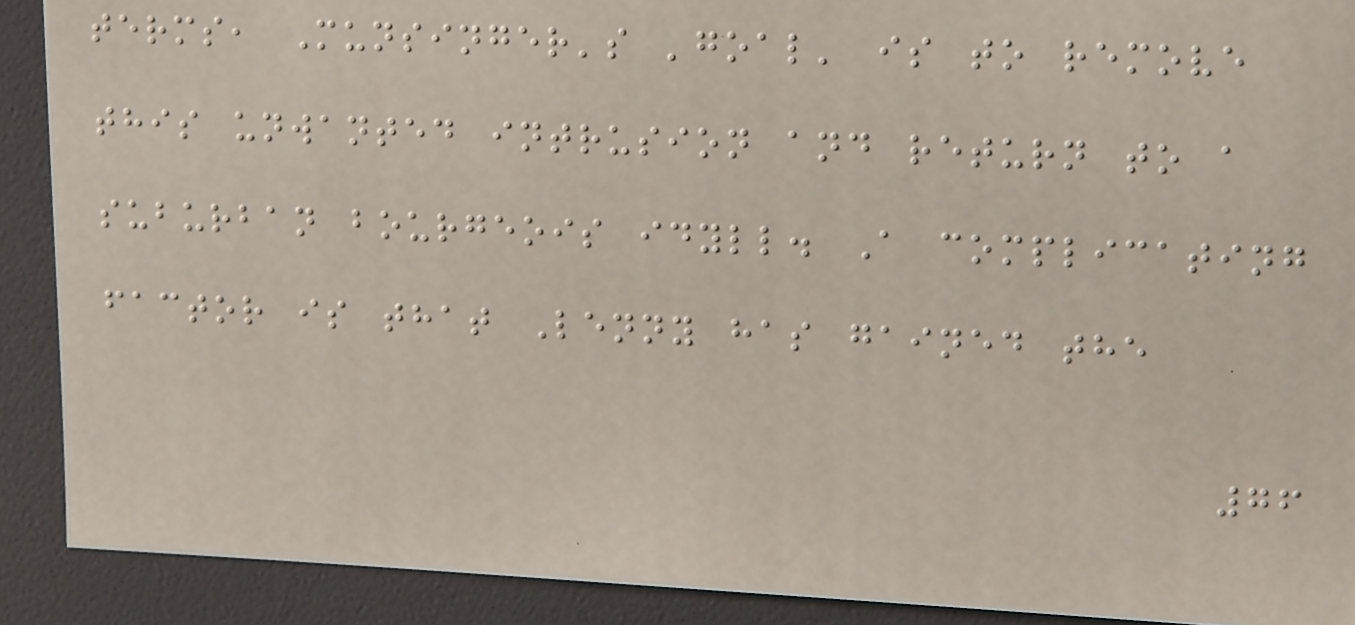terms, Munsinger's 'goal' is to remove
this unwanted intrusion and return to a
suburban bourgeois idyll. A complicating
factor is that Lenny has gained the
76
